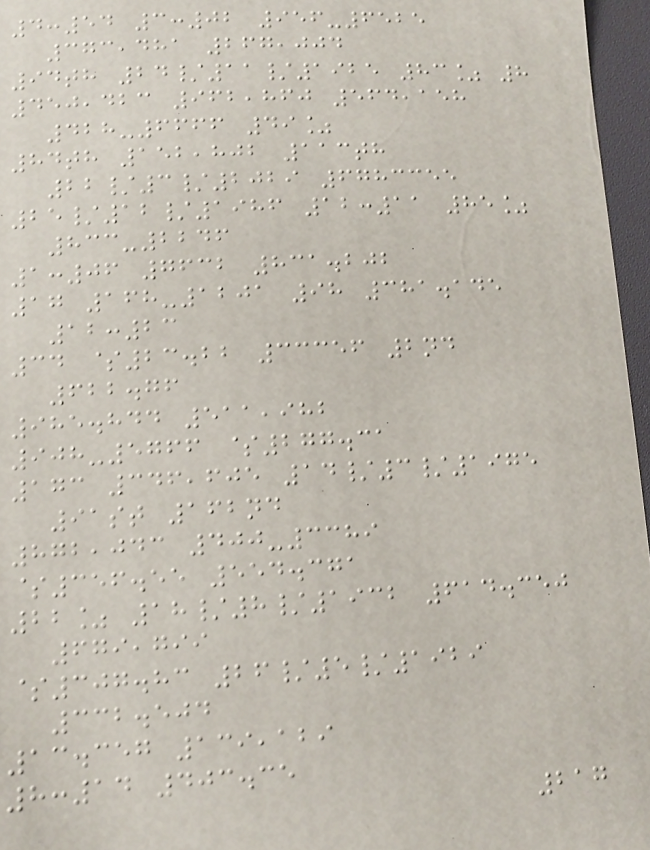4:54 3:02 956-6525
373,481 267,004
94th 24/11/1925 83% 8
450,423 962,860 564,158
428-6666 49%
84th 152,802 113th
22/3/2029 6783355
25/12/1986 12:11 85%
833-2246
1:06 7632 831.202
17 168-1201 98 381.145
12:23
34 $23.22 33356 2nd
622.76
985.844 511,982
908-5766 $277.31
173 346,605 14/3/1975
91st 162nd
872,043 400-3389
$356.55 554.371
22% 18/8/1932 614.350
679,799
$307.83 26/5/1929
332.504
13.357 139,129
8:14 403.35
217
